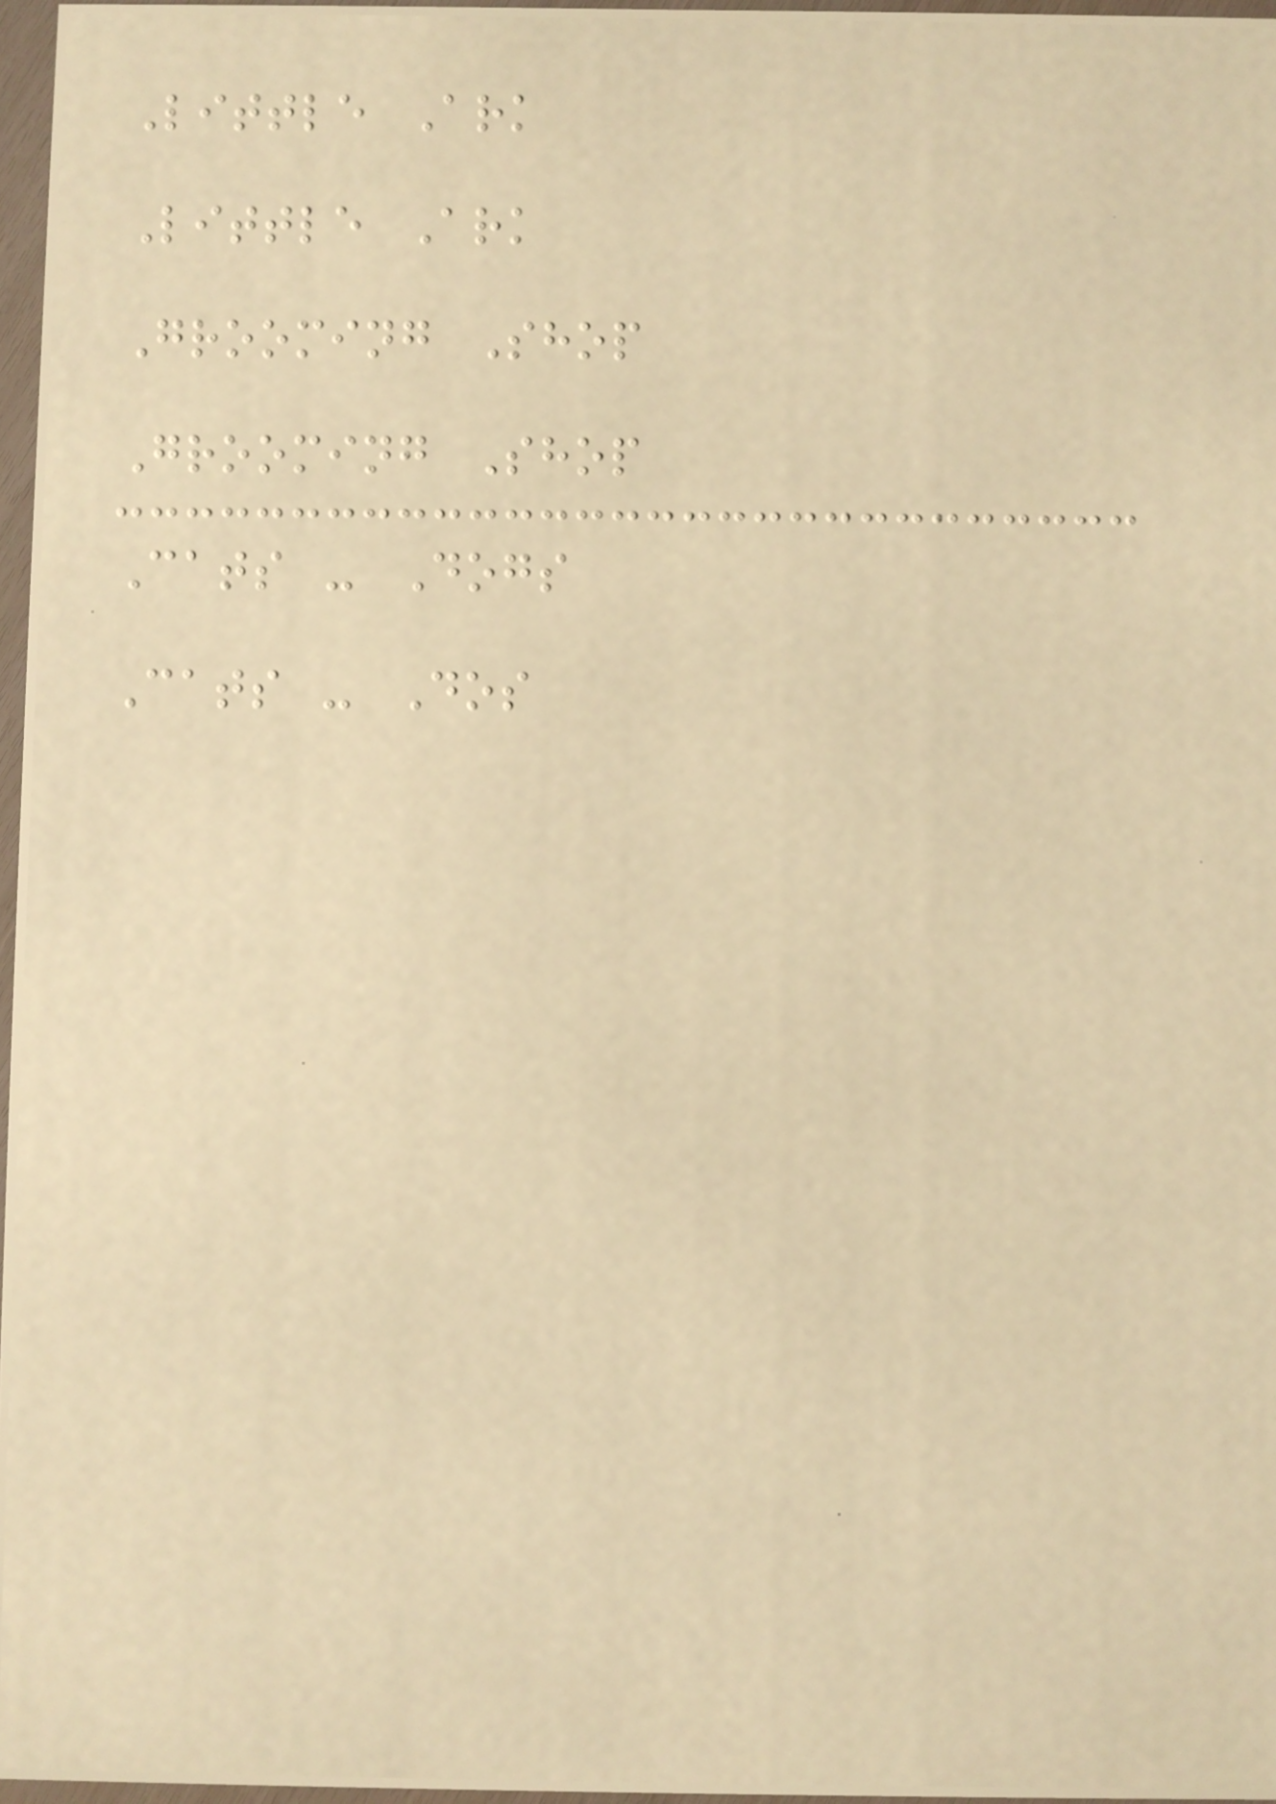Little Ark
Little Ark
Grooming Shop
Grooming Shop
Cats - Dogs
Cats - Dos
